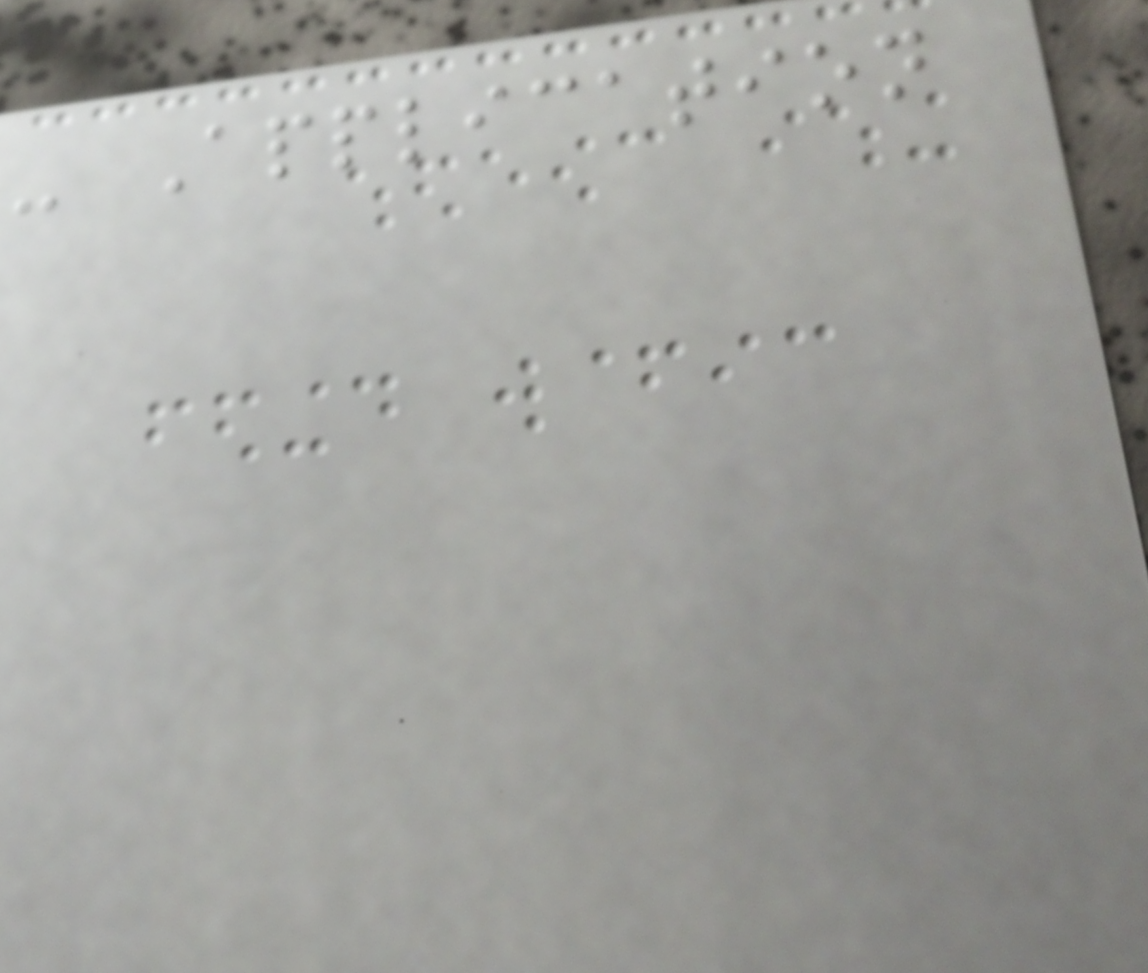- Application
